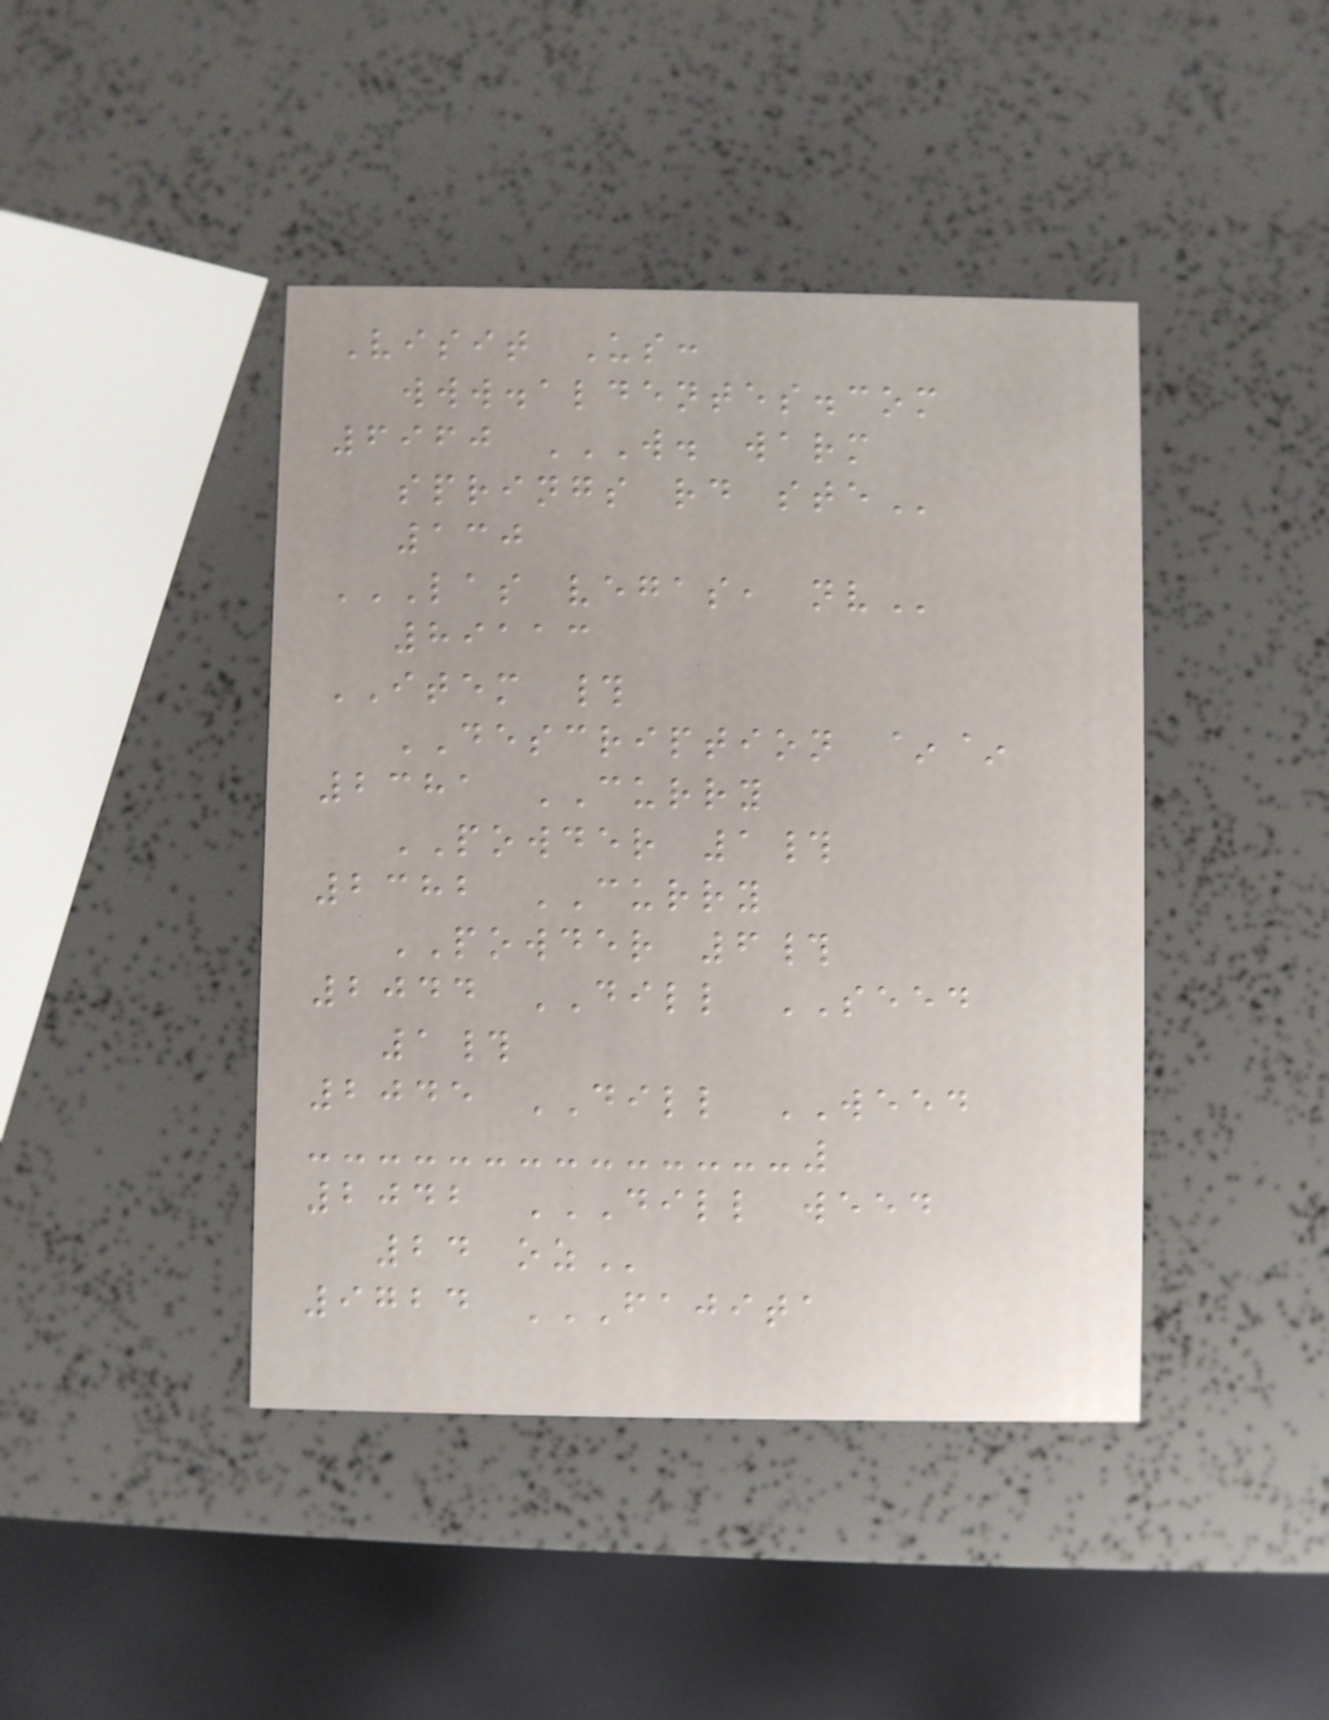Visit Us:
www.aldentes.com
6960 W. WARM
SPRINGS RD STE
130
LAS VEGAS, NV
89113
ITEM #
DESCRIPTION ~~
2381 CURRY
POWDER 1#
2382 CURRY
POWDER 6#
2044 DILL SEED
1#
2045 DILL WEED
2042 DILL WEED
24 OZ
9724 FAJITA
